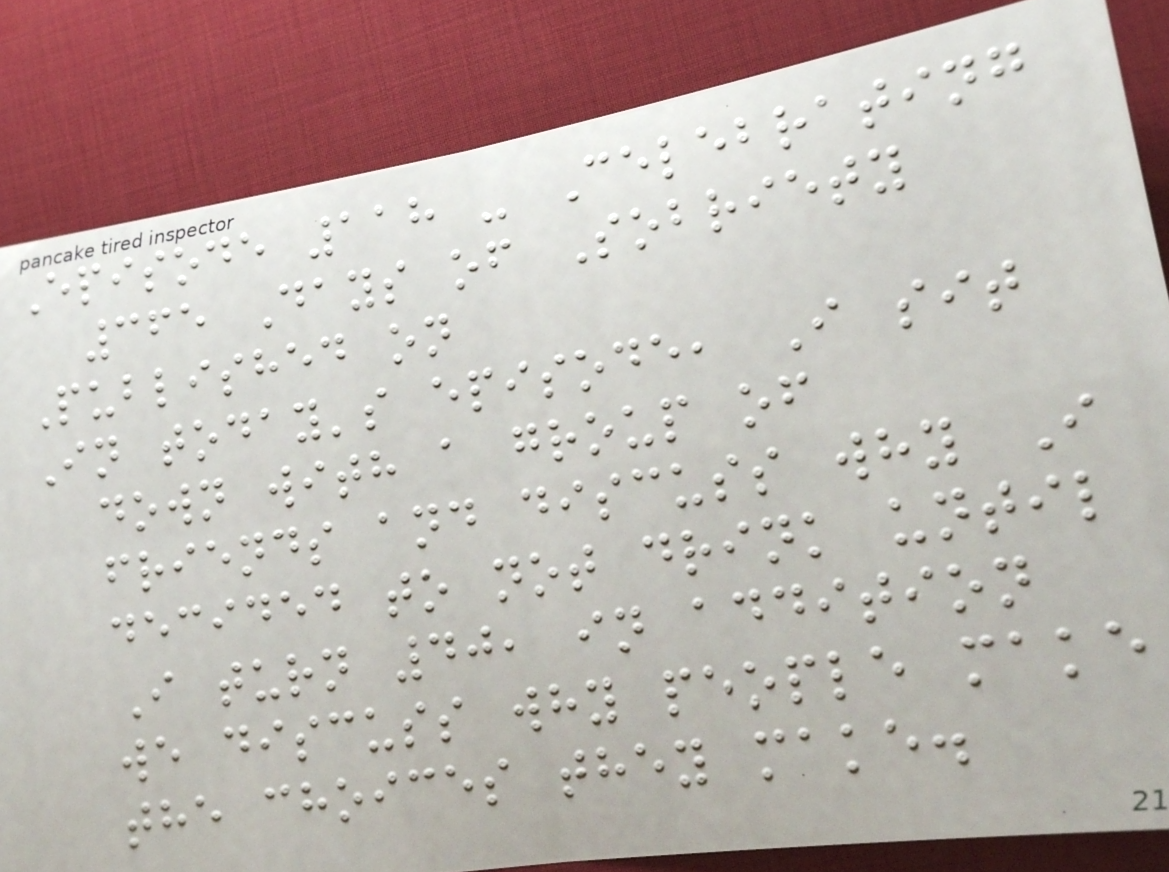Episode 118 - Celebrating
365 Days of Sobriety
Published on
In today's episode, I sit
down with a group of
friends and discuss why I
decided to not drink until
I turn 40, in addition
we discuss why people make
the choices they make.
